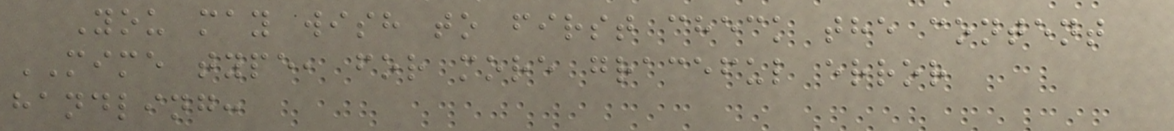You may wish to first check the content
MIME type, for more graceful error
handling:
